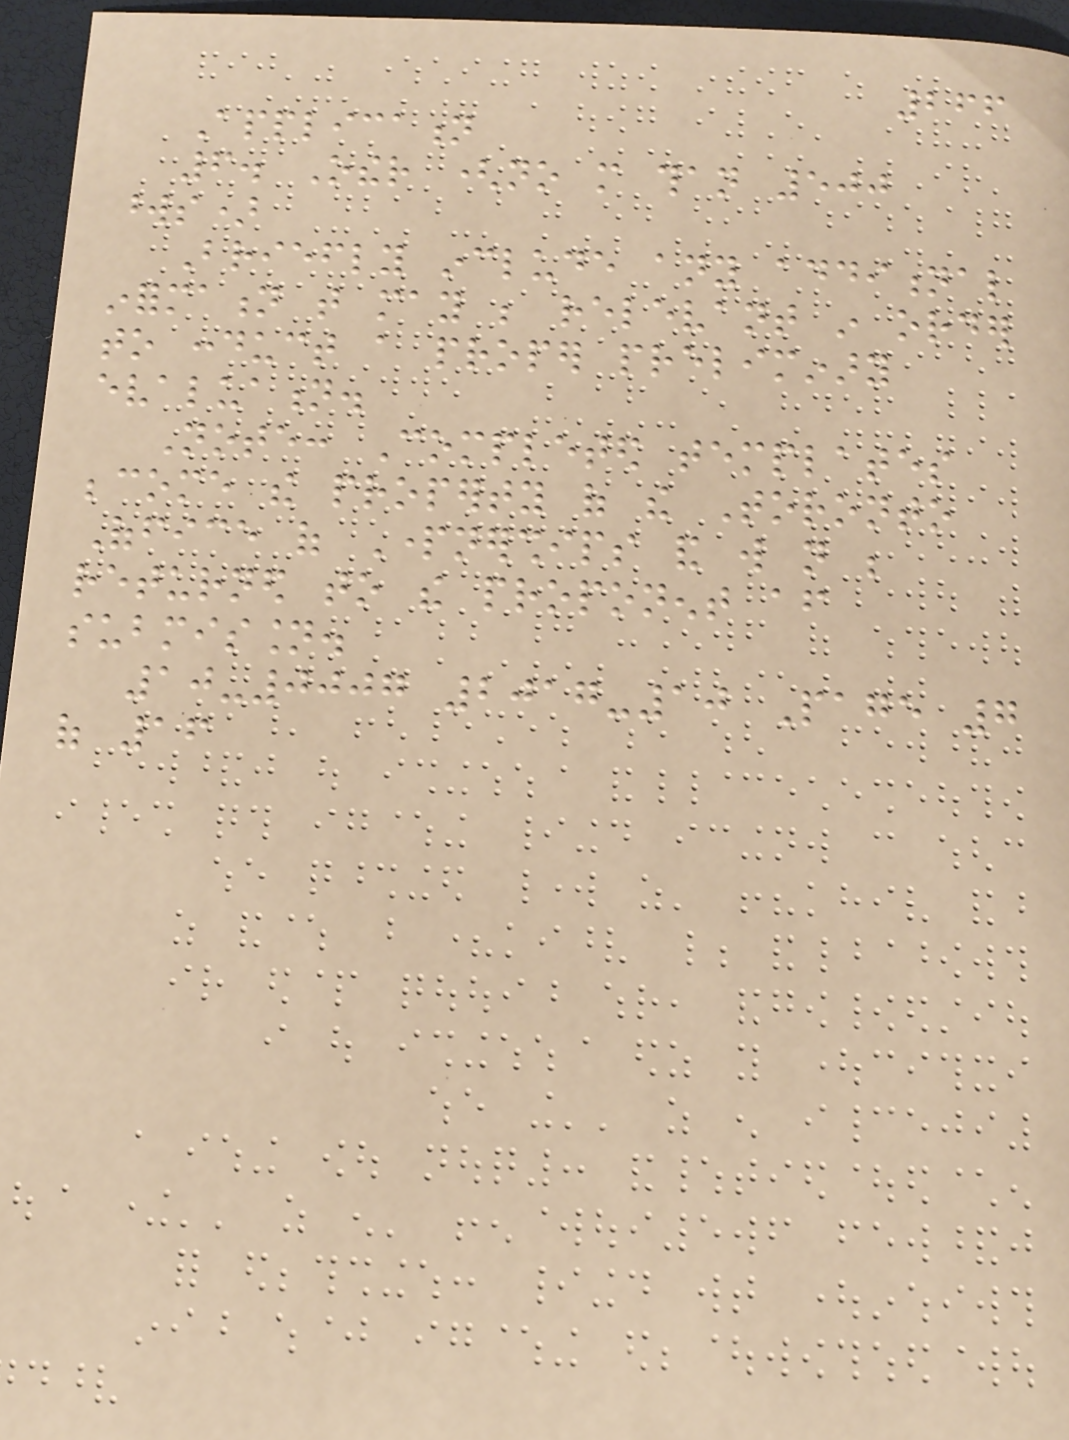266
Application
6. Other (no more than 500
words)
Briefly include any additional
information that may be relevant in order
to conduct a proper preliminary
evaluation.
Note: Completed templates
become the property of the Toronto
Office of Partnerships and will not be
returned to the proponent after
submission.
10-0007 2017-10 Page 7
of 16
